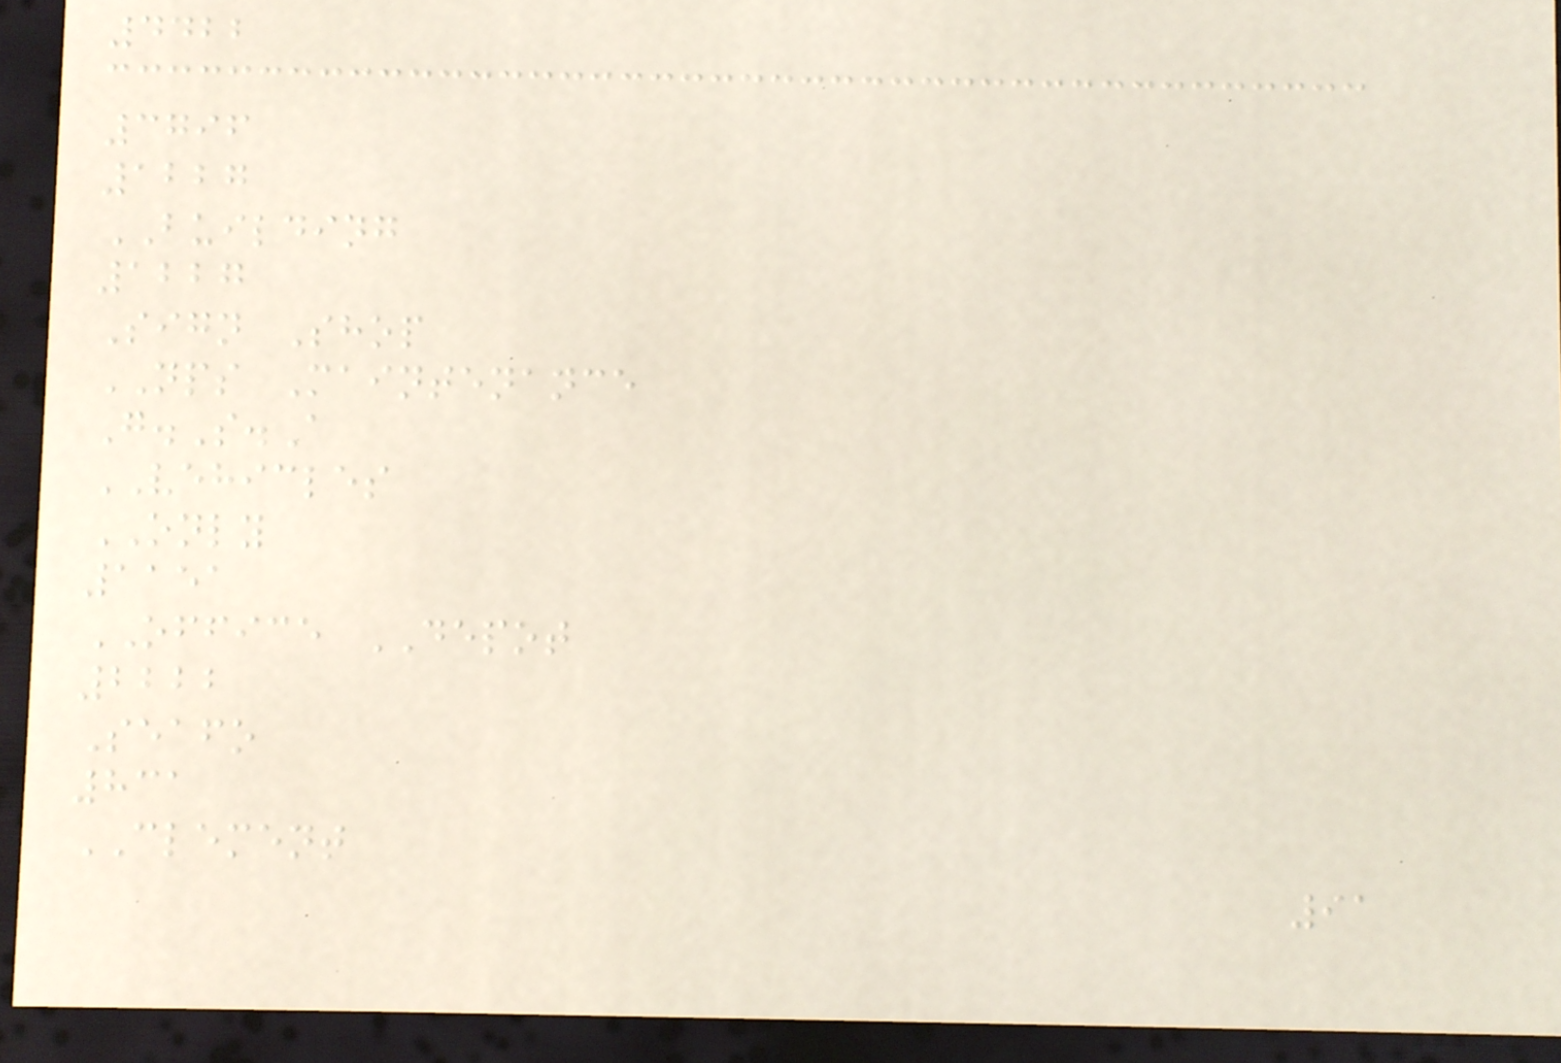4422
3796
1227
BUILDING
1227
Sign Shop
NPS Maintenance
G.S.A
VEHICLES
ONLY
1151
OFFICE DEPOT
2222
Seafo
831
CLEMENT
91
